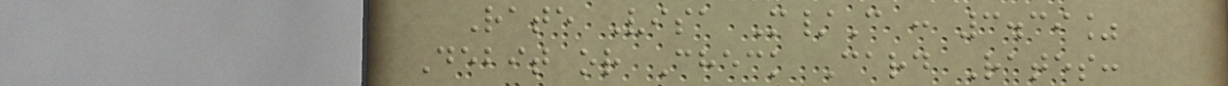Rate Visa M/C : 3.39%
Debit or Check Card Rates:
